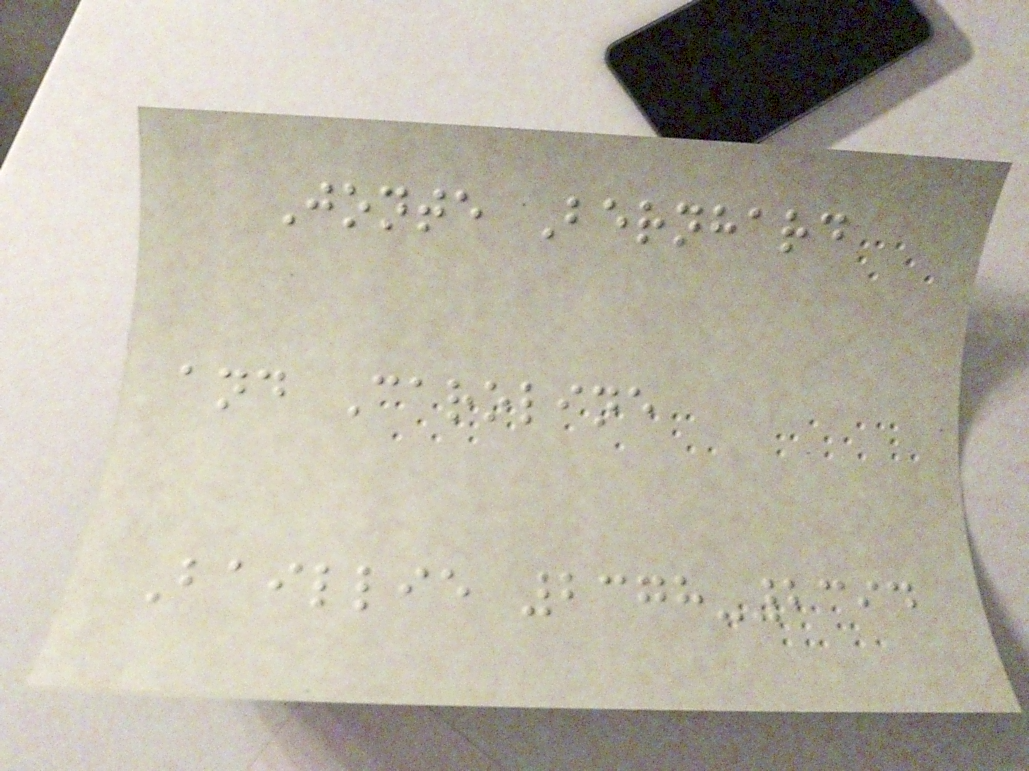Jonte Bernhard
and Caroline
Baillie 2378-2394
